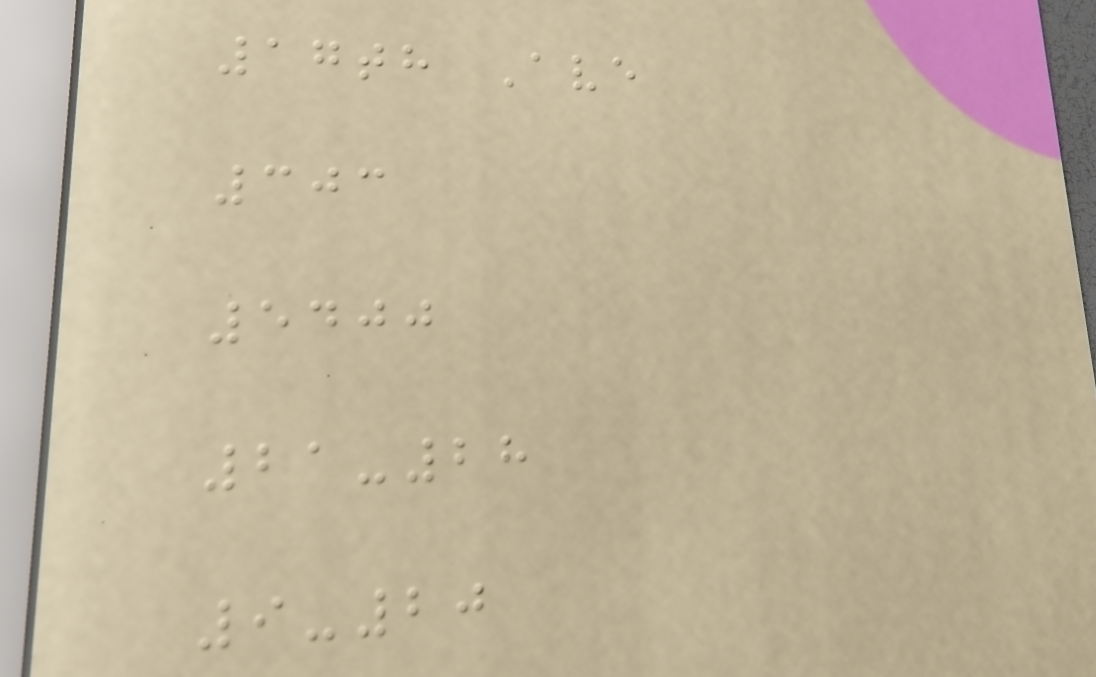17th Ave
303
5400
21-28
9-20
